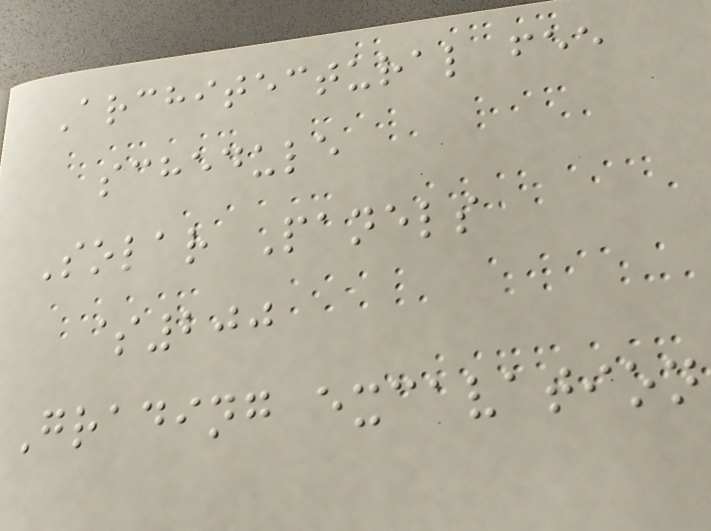Architectural fee
schedule
Solar Panels
$200
Grading excavation
